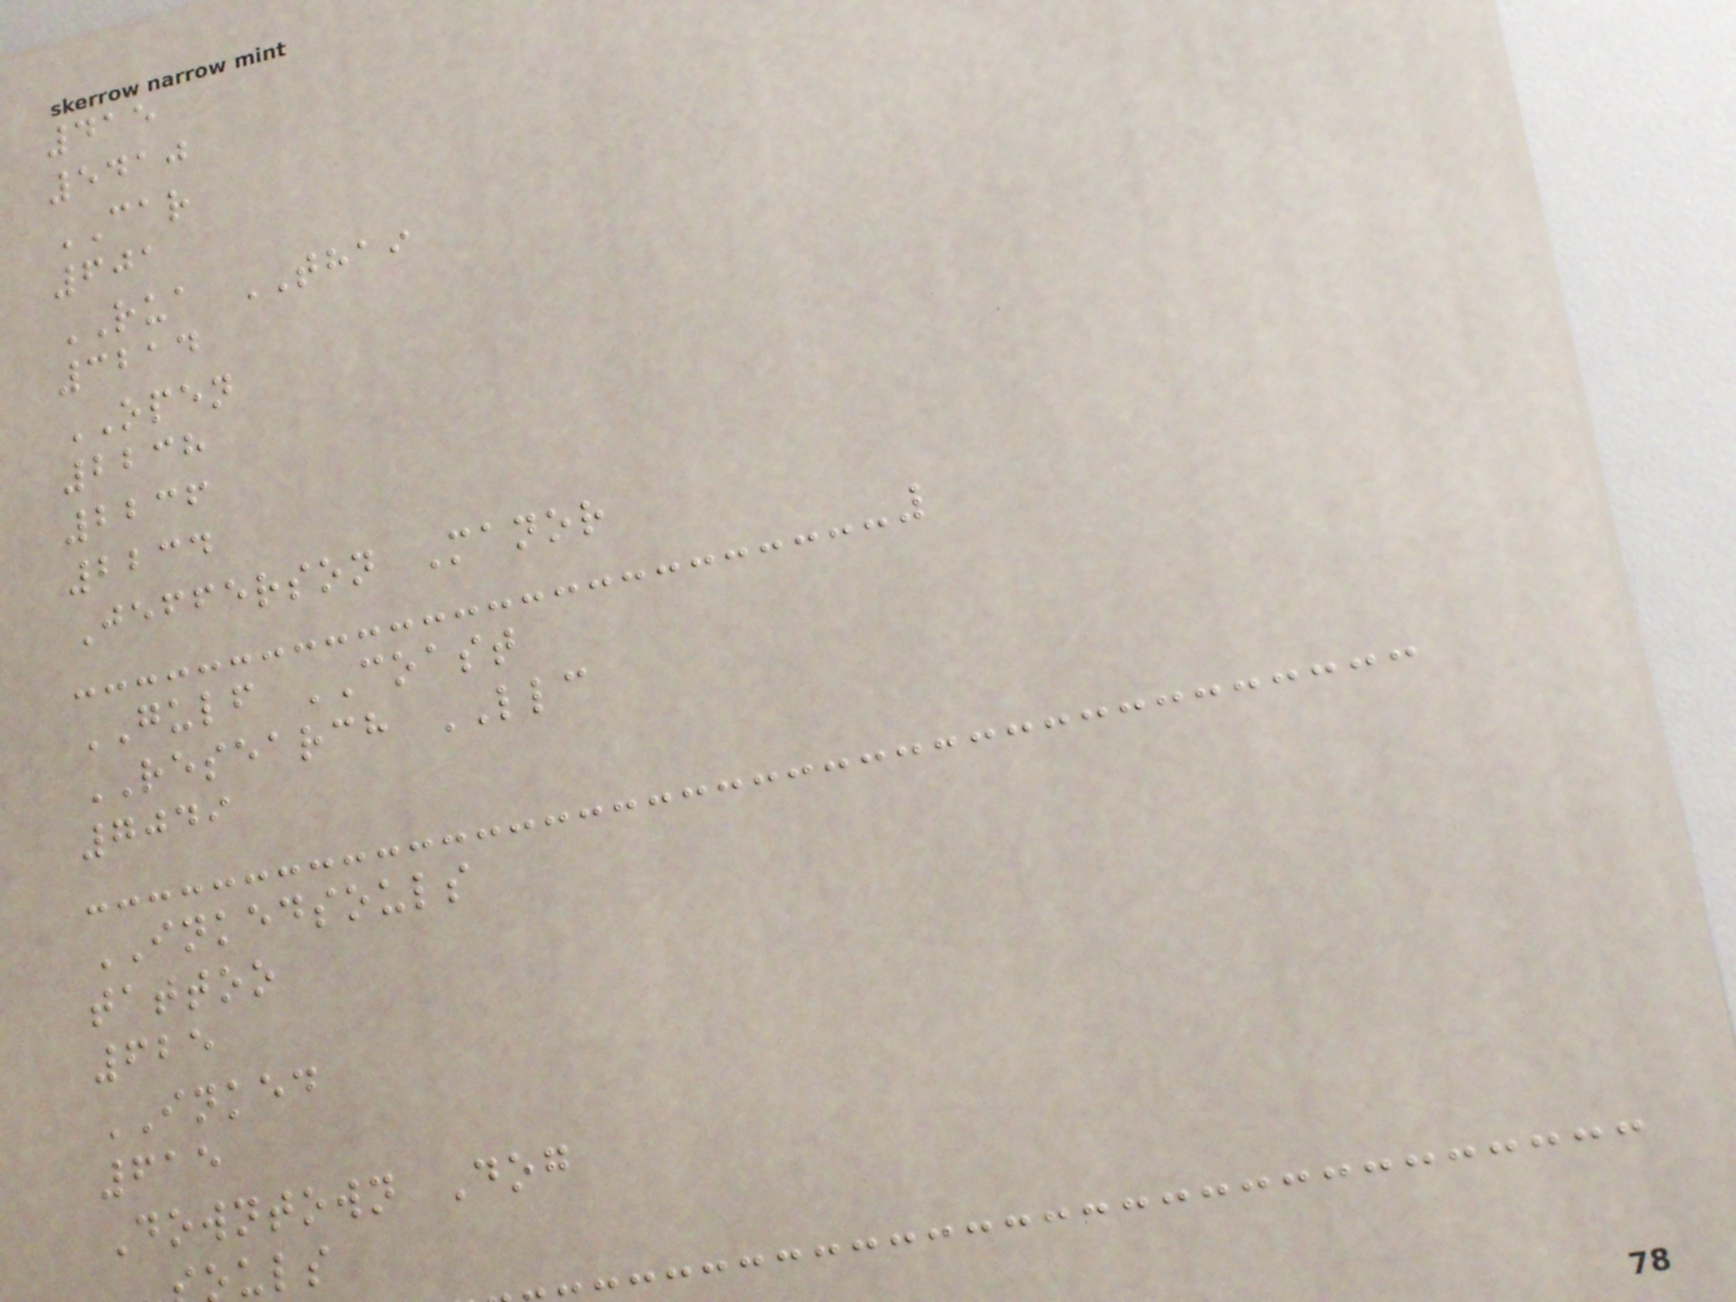415
5410
CAR
601
RUA THAI
3214
OPEN
2238
2236
2234
Jefferson Manor
GULF COAST
RESEARCH LLC
7049
INKEDSOULS
tattoo
625
INKED
615
Downtown Dog
